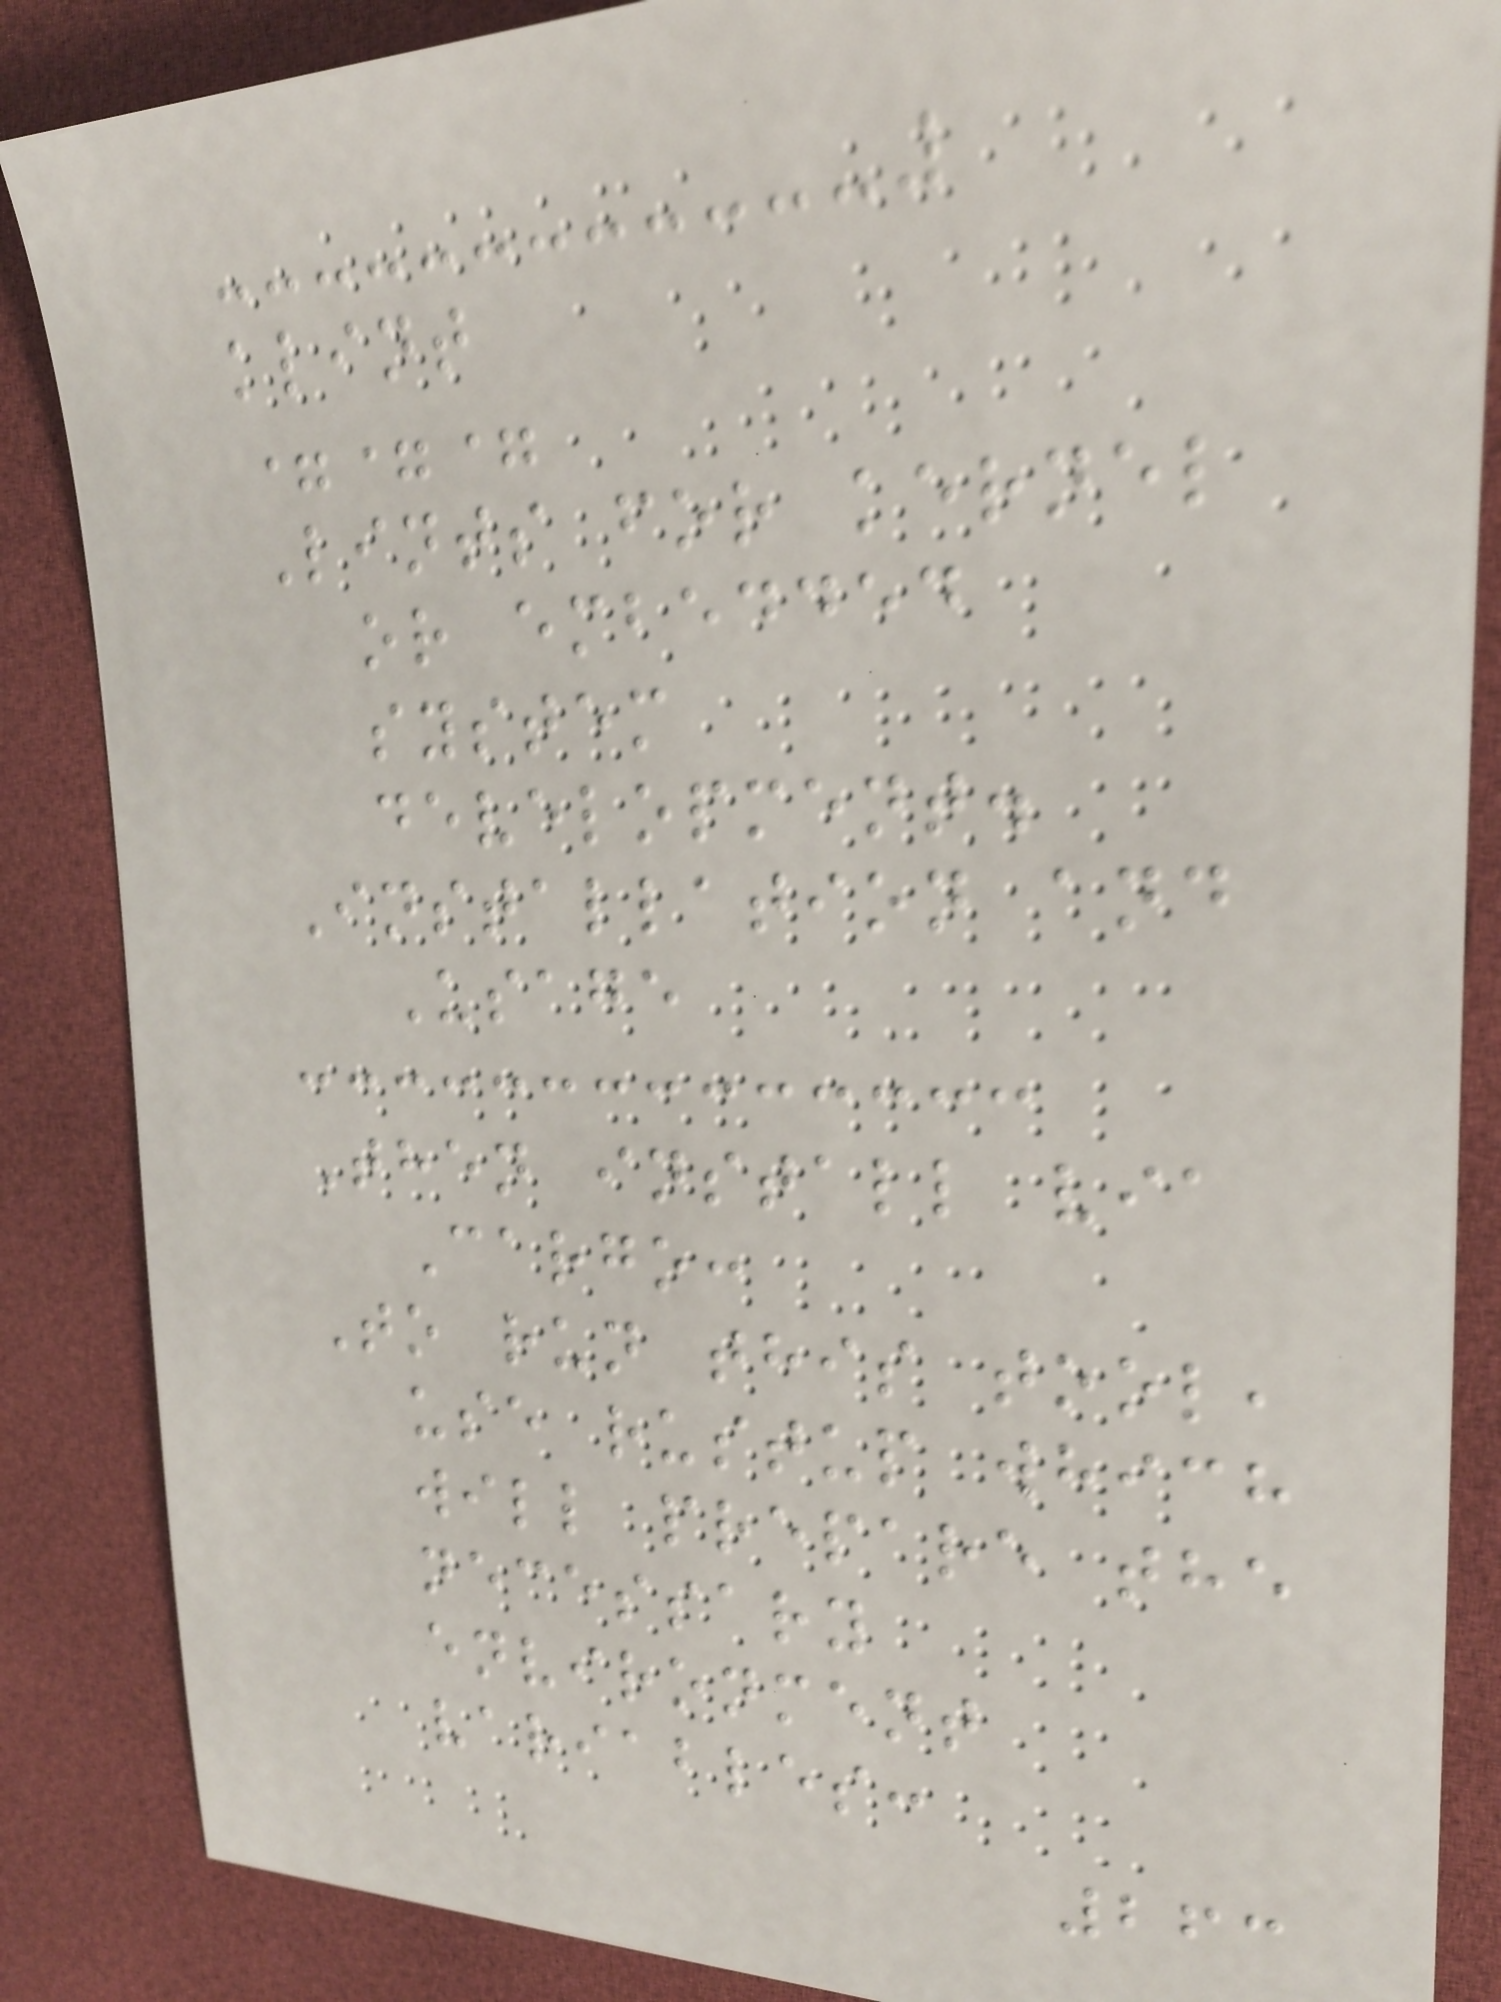klint
===
Lints for kernel
or embedded
system
development.
Installation and
Usage
Then install via
Cargo:
To run this tool,
use rustup which
will prepare the
necessary
environment
variables:
263
